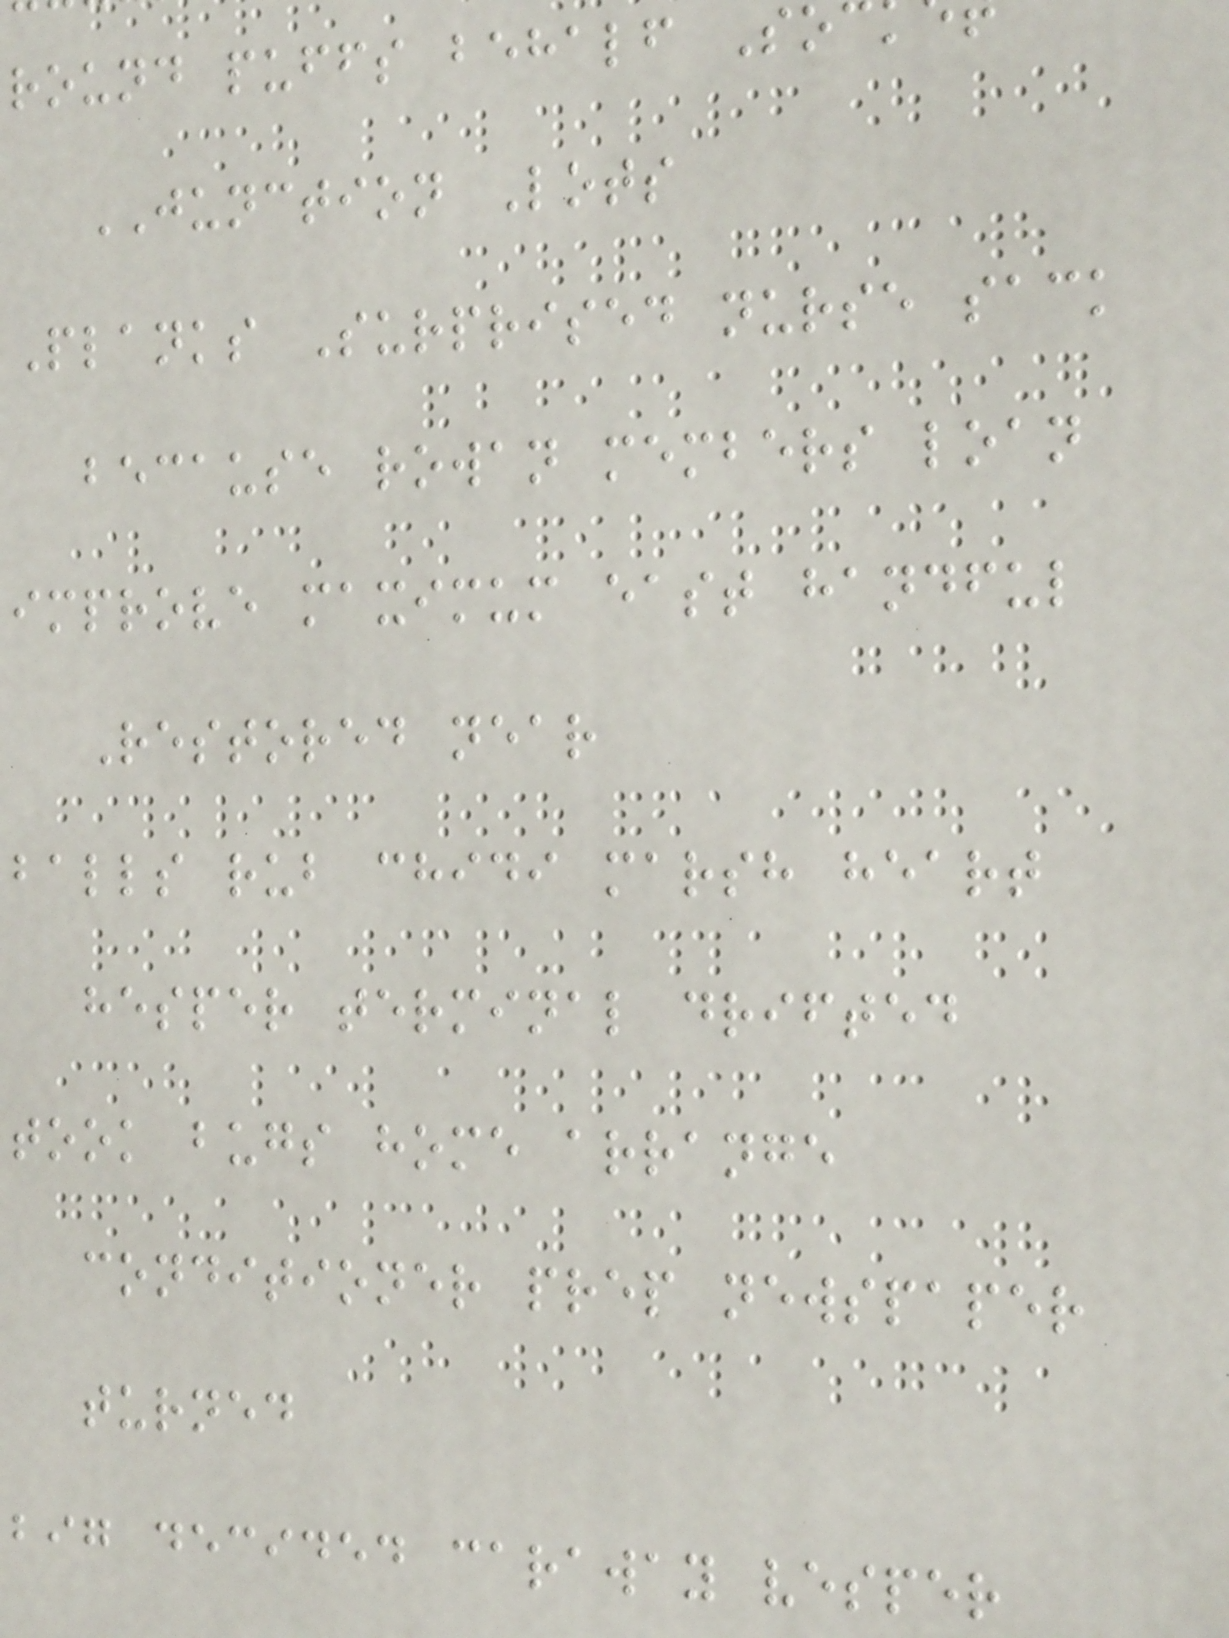round puffs behalf So
JUNCTION Lots
Planks Surprised nurse sack
because rowan members loan
improve maximum east handful
Restored near
balls rub chidi marsh heart
hesper terminal drifted
took bugs home arrange
conditioner prep newspaper
turned
big decided caraway vesper
